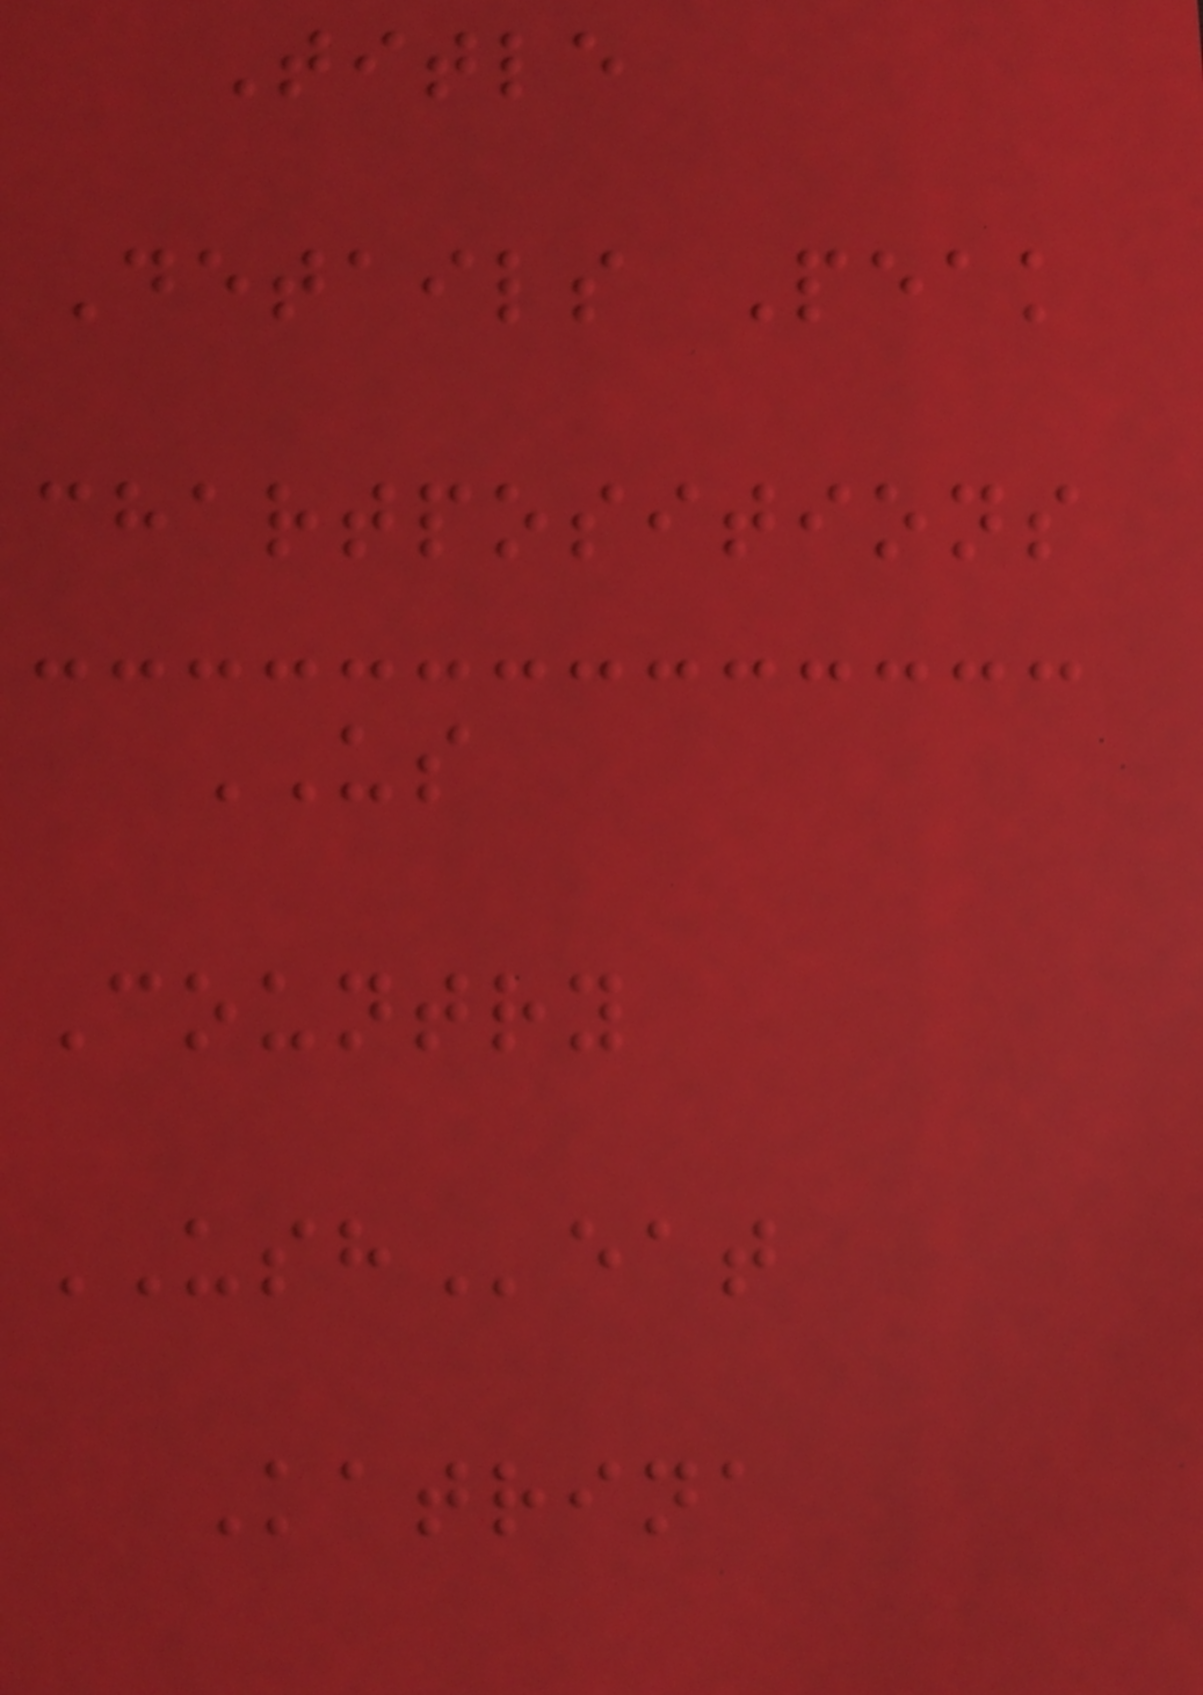Title
Details Peak
chartpositions
US
Country
USHeat
Katrina
